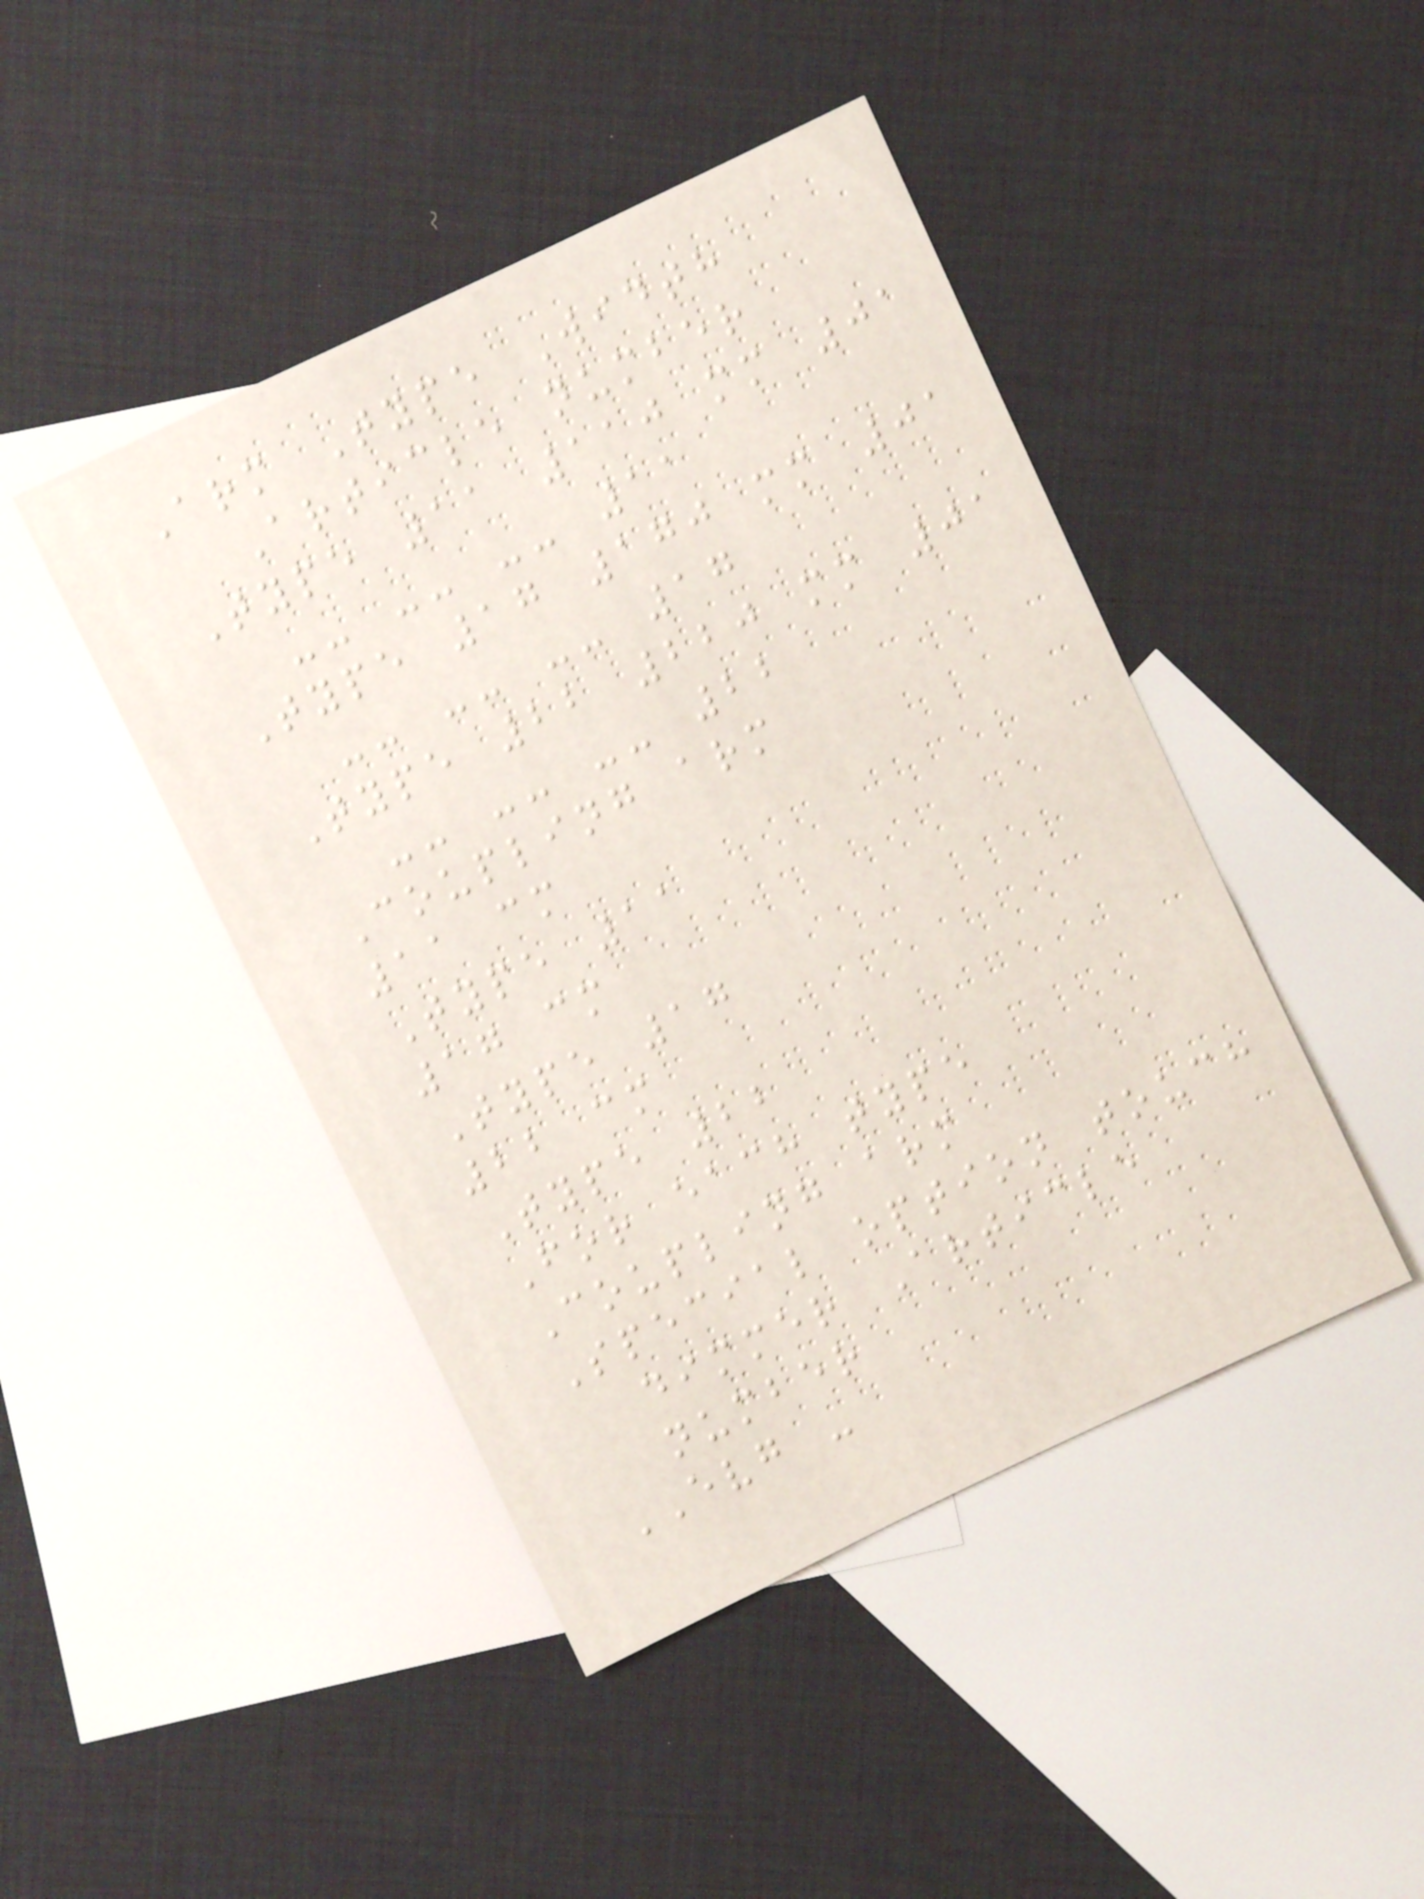Arm Type Width
Article number
Type 11 110 mm 01
-- -- -- 11
Type 17 170 mm 01
-- -- -- 17
Type 22 220 mm 01
-- -- -- 22
Coupling arm
11 cm
Type 11
17 cm
Type 17
22 cm
Type 22
For each type
Coupling arm
Special option touch
dimmer Article
number
EVG -
